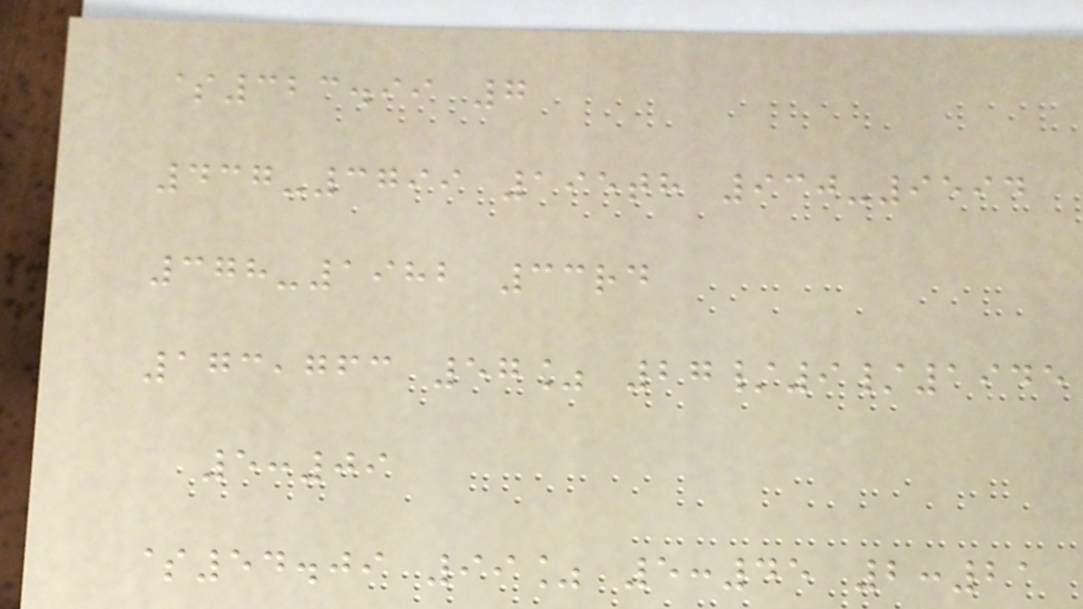$323.99 7
437-3799 195th 930-9594
378-1982 33rd
173,763 57% 27/9/1945
5:09
$54.09 99% 5:45 2:21
